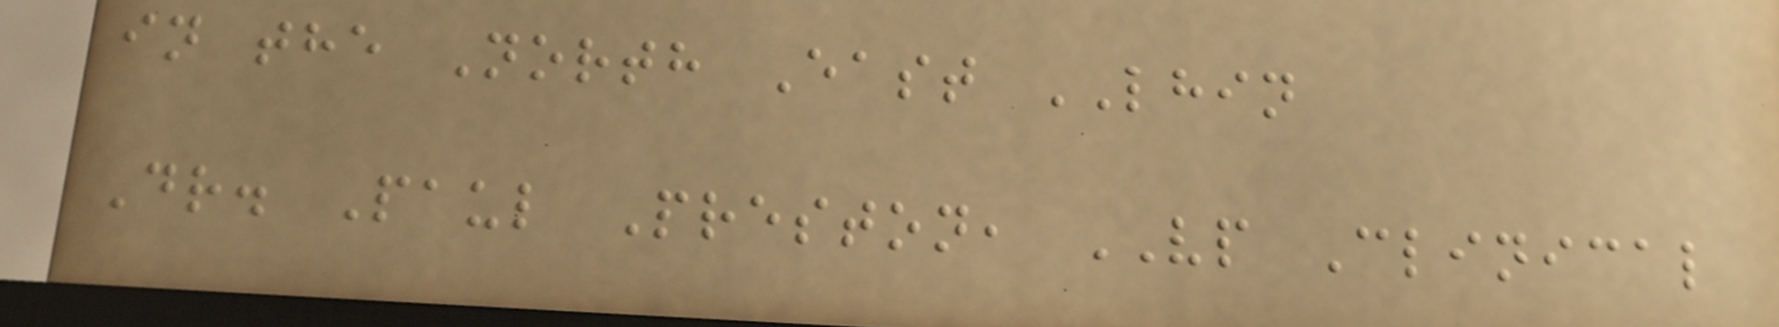in the North East LHIN
Dr. Paul Preston, VP Clinical
